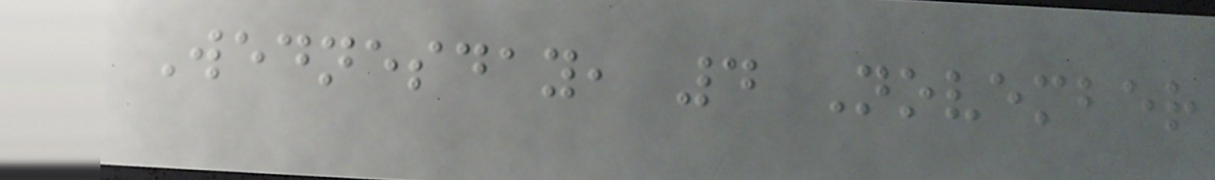Wednesday, 4 November
